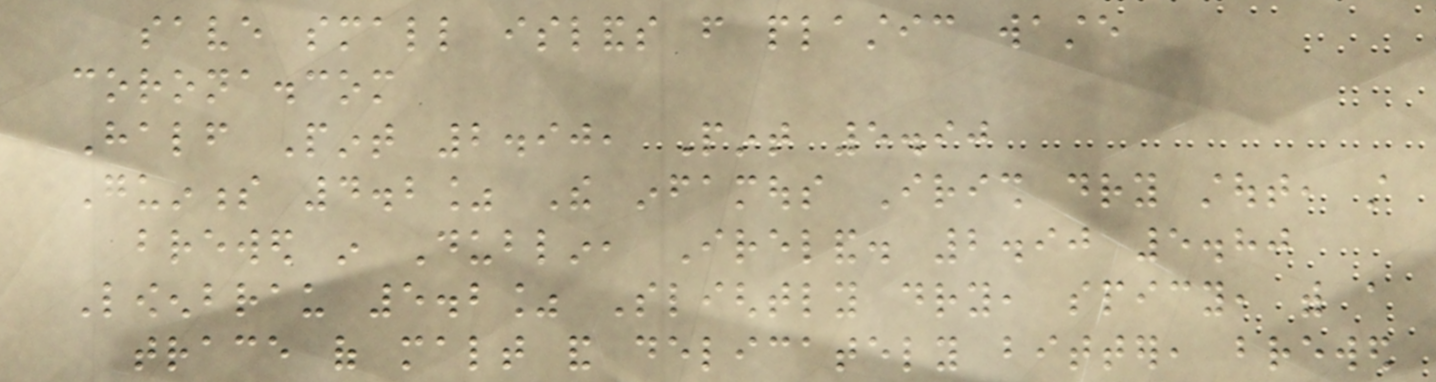save small islands from plastic waste
corona.com
Half Pint 2.90, Pint 5.90
Guinness 4.2% The infamous Irish dry stout, still
brewed in Dublin, Ireland. 2.90 5.80
Lowenbrau 5.2% Slightly dry, spicy, with a
trace of malt and delicately bitter, brewed
